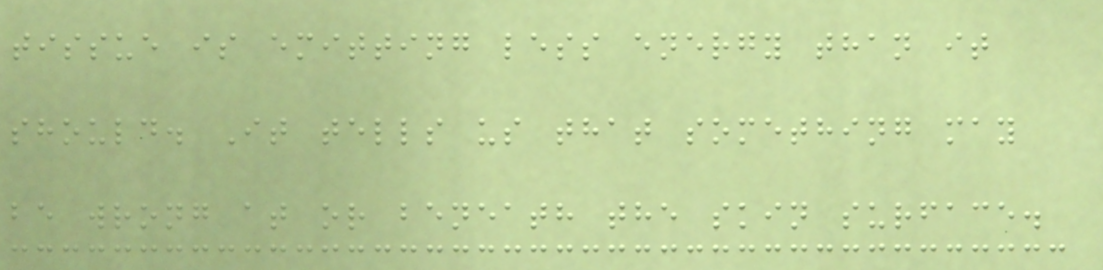tissue is emitting less energy than it
should. It tells us that something may
be wrong at or beneath the skin surface.
